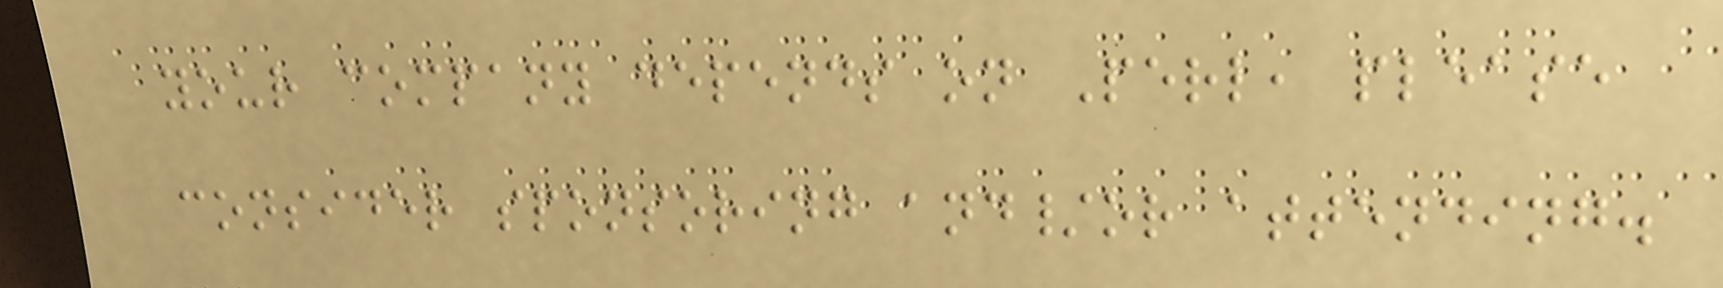your company depends on Perl, please
consider sponsoring and/or attending.
